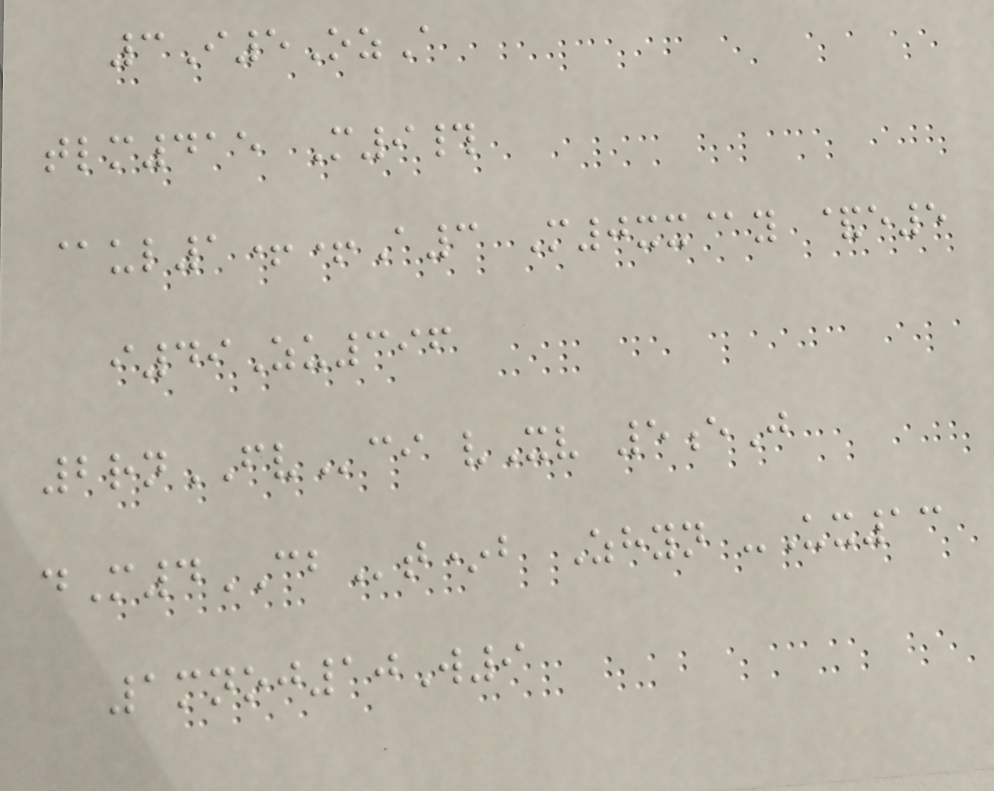3I5OzA
tlm415 M9#
@ul1++A3 M0xx@y &e5
i49Zu396
2rnFVci vXv 5eJ
dM4CBt*b Zhyn -Ux13
1mnoj10W9
